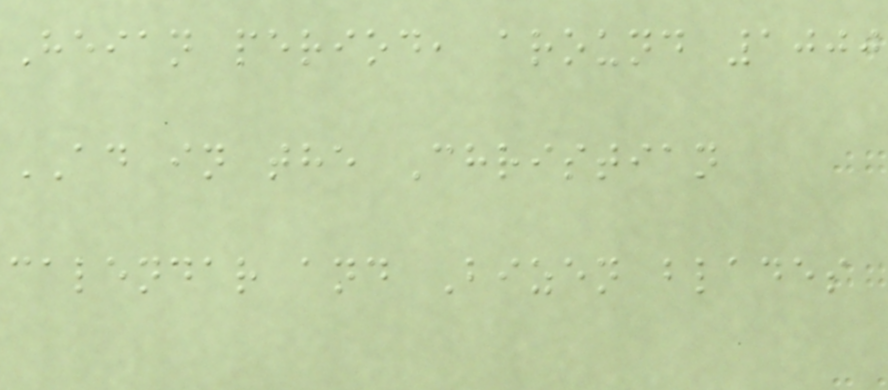Heian period, around 1000
AD in the Christian
calendar and Bizen blades
